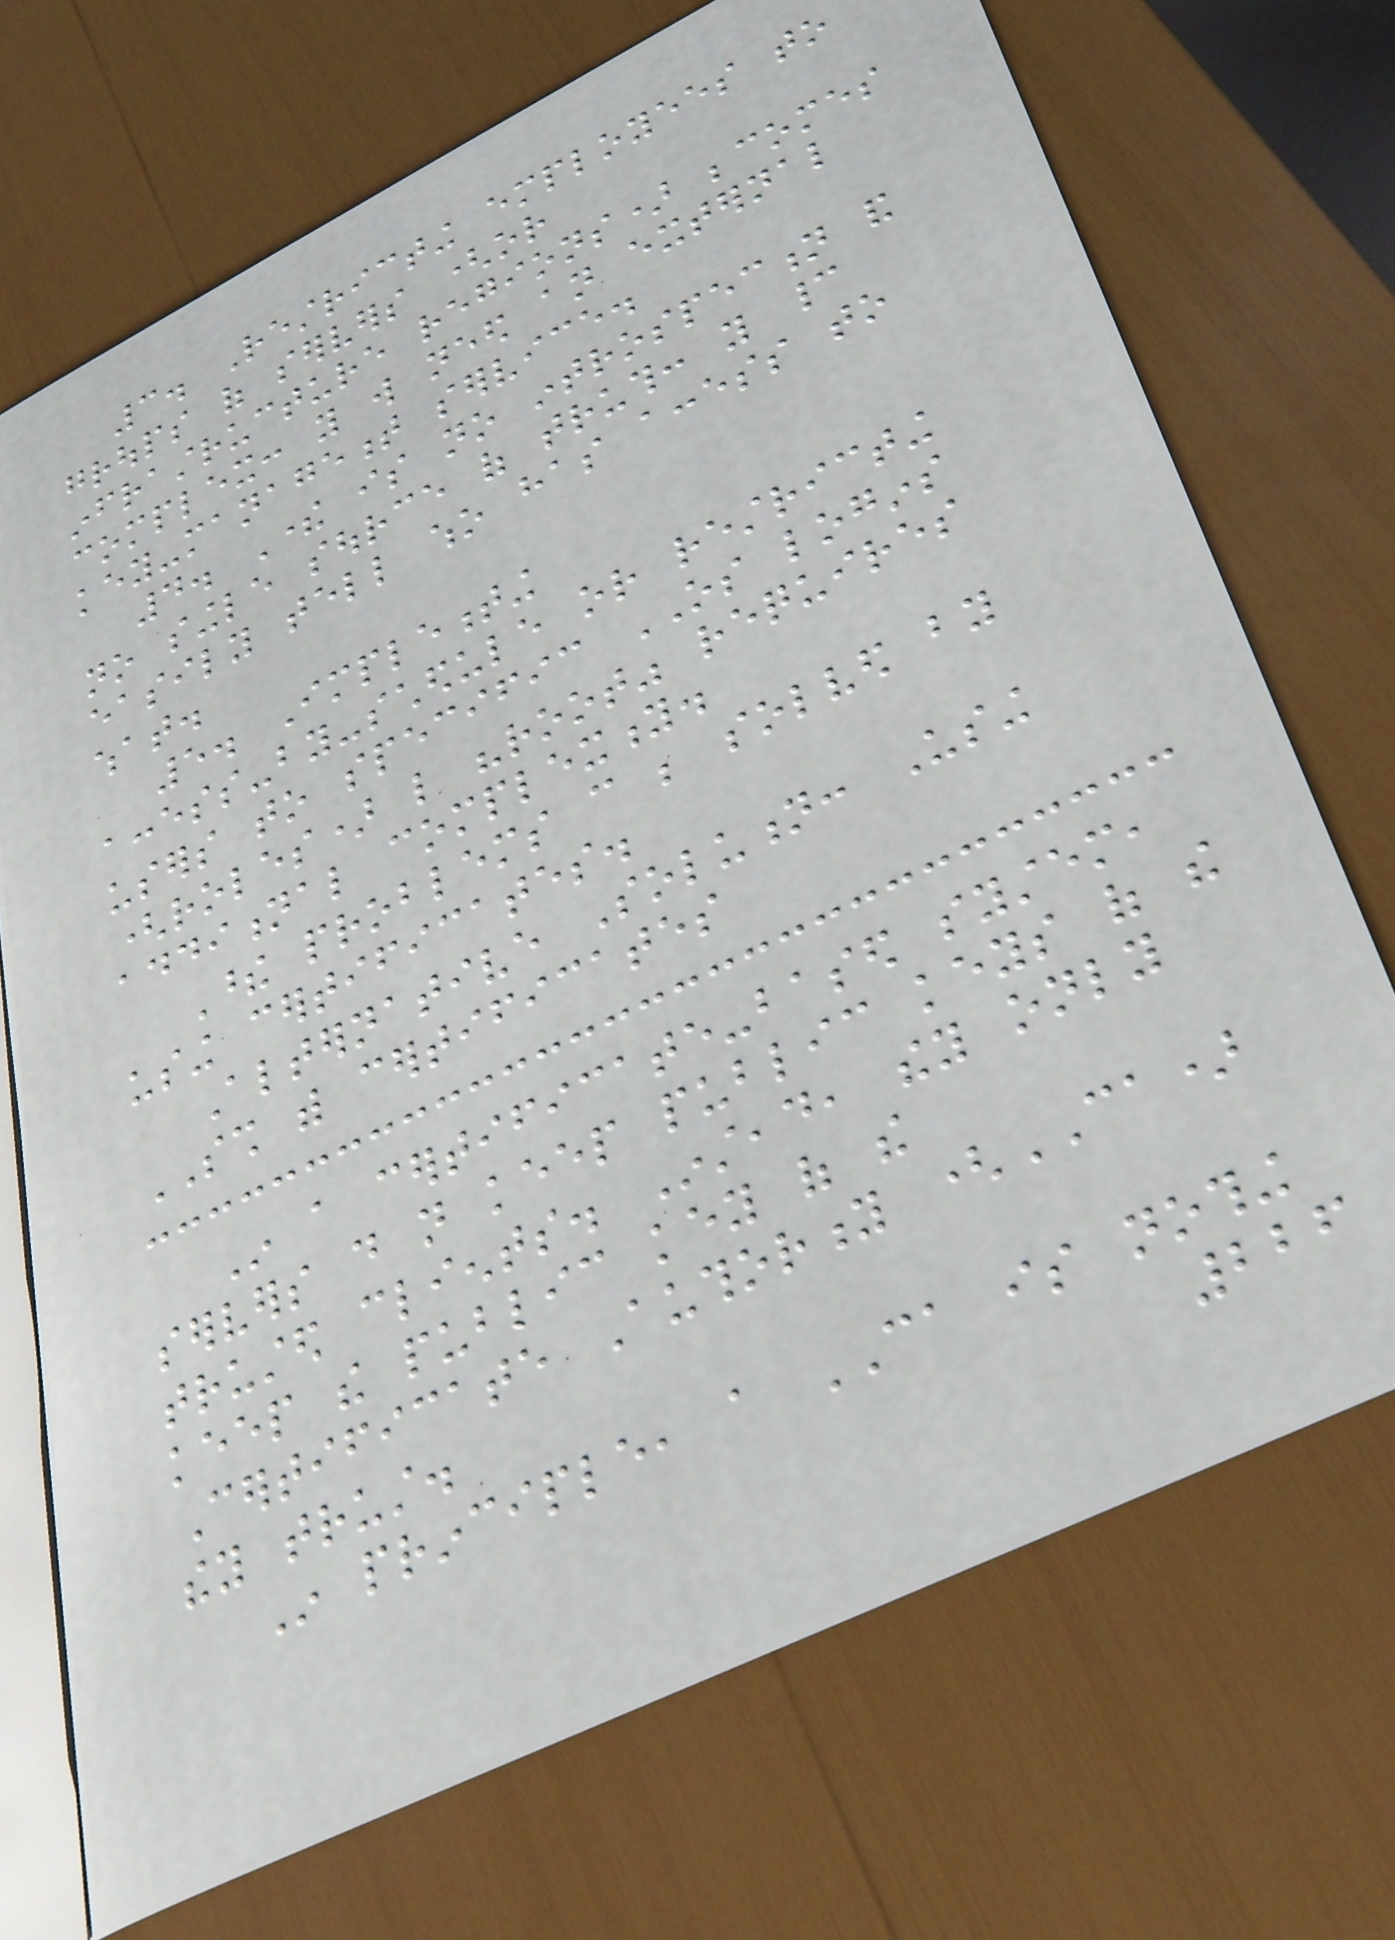3. Restricting employees to
groups of servers (or
infrastructure regions) becomes
complex: you will need an external
key-management service.
4. There is no introspection and
no single source of truth: you cannot
easily tell who has access to
what.
5. Implementing
access-by-schedule or restricting
users to specific OS logins
(roles) like "root" requires
additional complexity.
These problems can be solved by
using certificates.
Alternative Solution: Using
SSH with certificates
In a certificate-based system,
servers do not keep public keys of the
trusted clients. Instead, they only
keep the public key of the
Certificate Authority (CA)
they trust.
In principle, a CA is nothing
226
